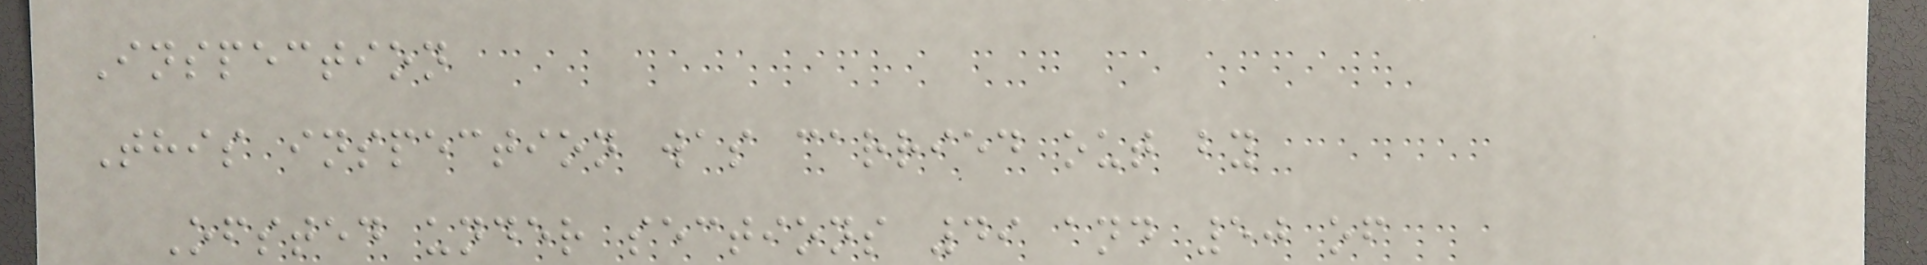Inspection
This inspection was carried out by
Ofsted under sections 49 and 50 of
